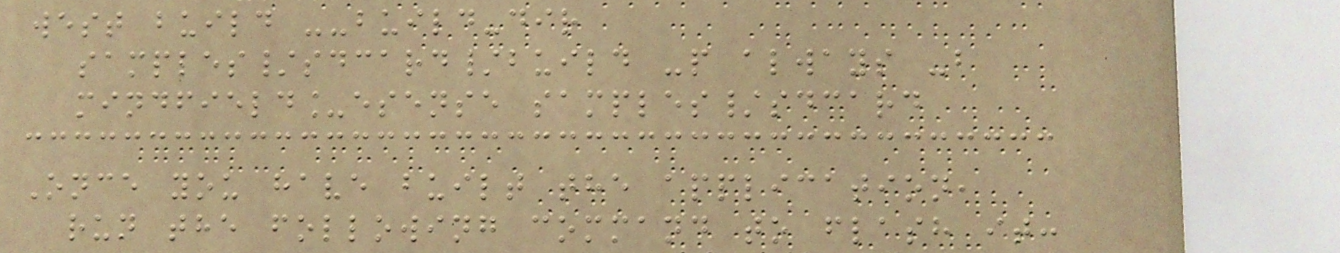west build --build-dir
samples/sdcard/build -p always -b
mindfield_esense samples/sdcard
Once you have built the application,
run the following command to flash it:
